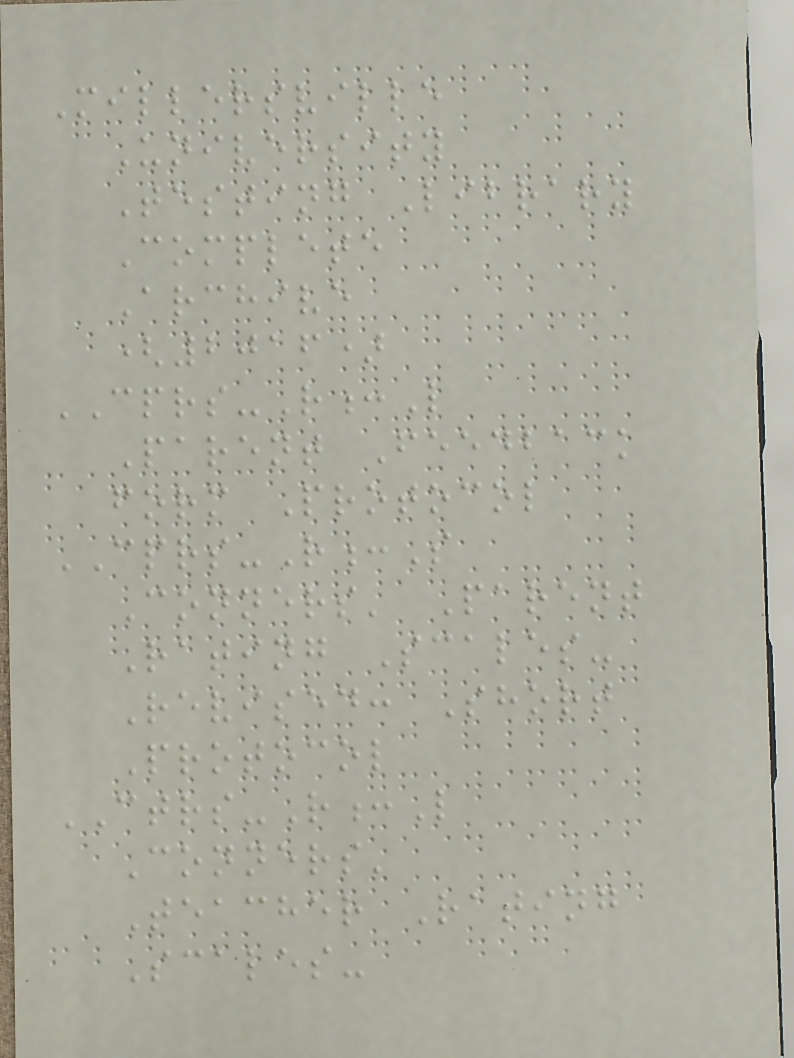Millersville
University
Testing Library
Complete
Archive
(2016)
CPRS-R:L
Parent Feedback
form Protocol
CPRS-R:S
Conners' Parent
Rating Scales-
Revised: Short
Protocol
CTRS-R:L
Conners'
Teacher Rating
Scales-
